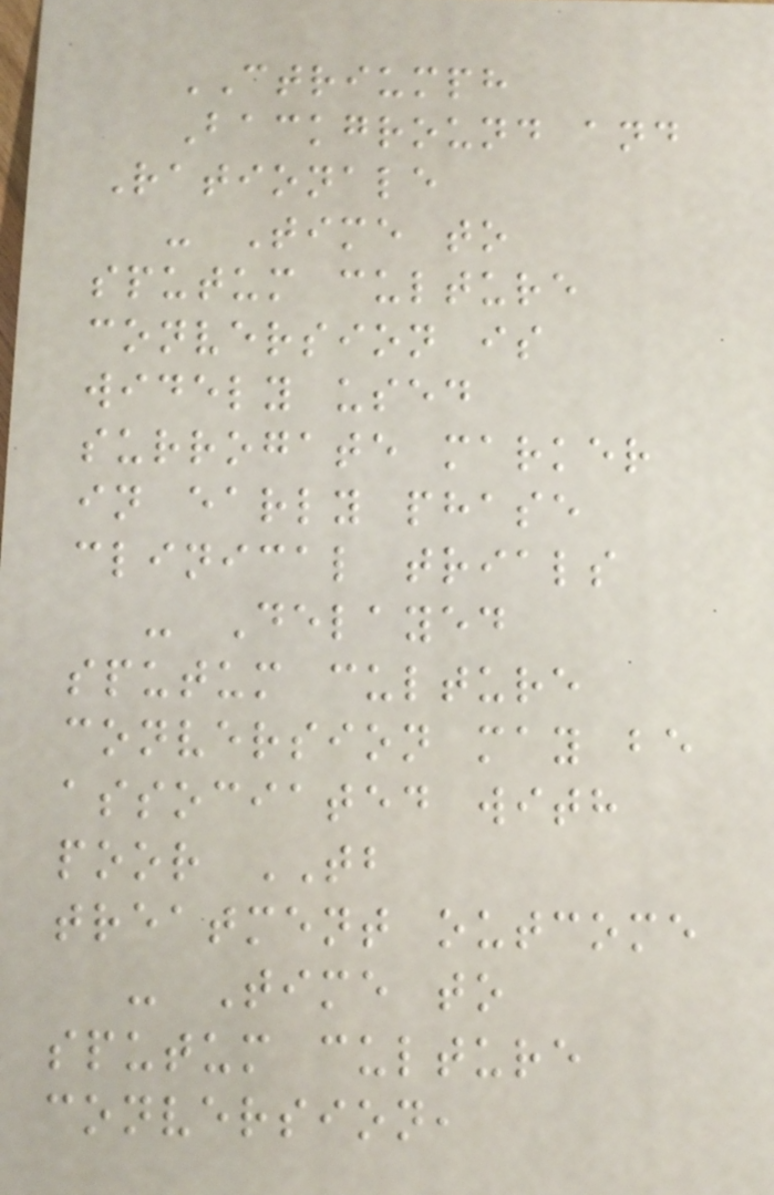CTRIUMPH
Background and
Rationale
- Time to
sputum culture
conversion is
widely used
surrogate marker
in early phase
clinical trials
- Delayed
sputum culture
conversion may be
associated with
poor TB
treatment outcome
- Time to
sputum culture
conversion,
